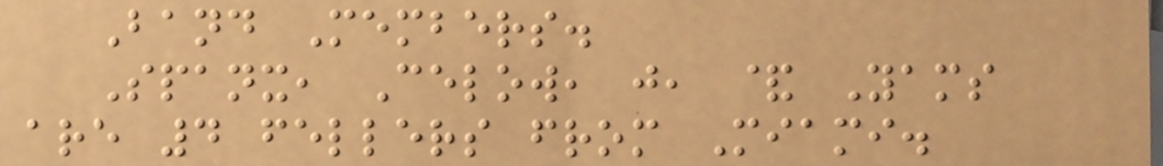Band Members.
Spanx, Celow, j, & Yams
are 4 fellers from Miami.
